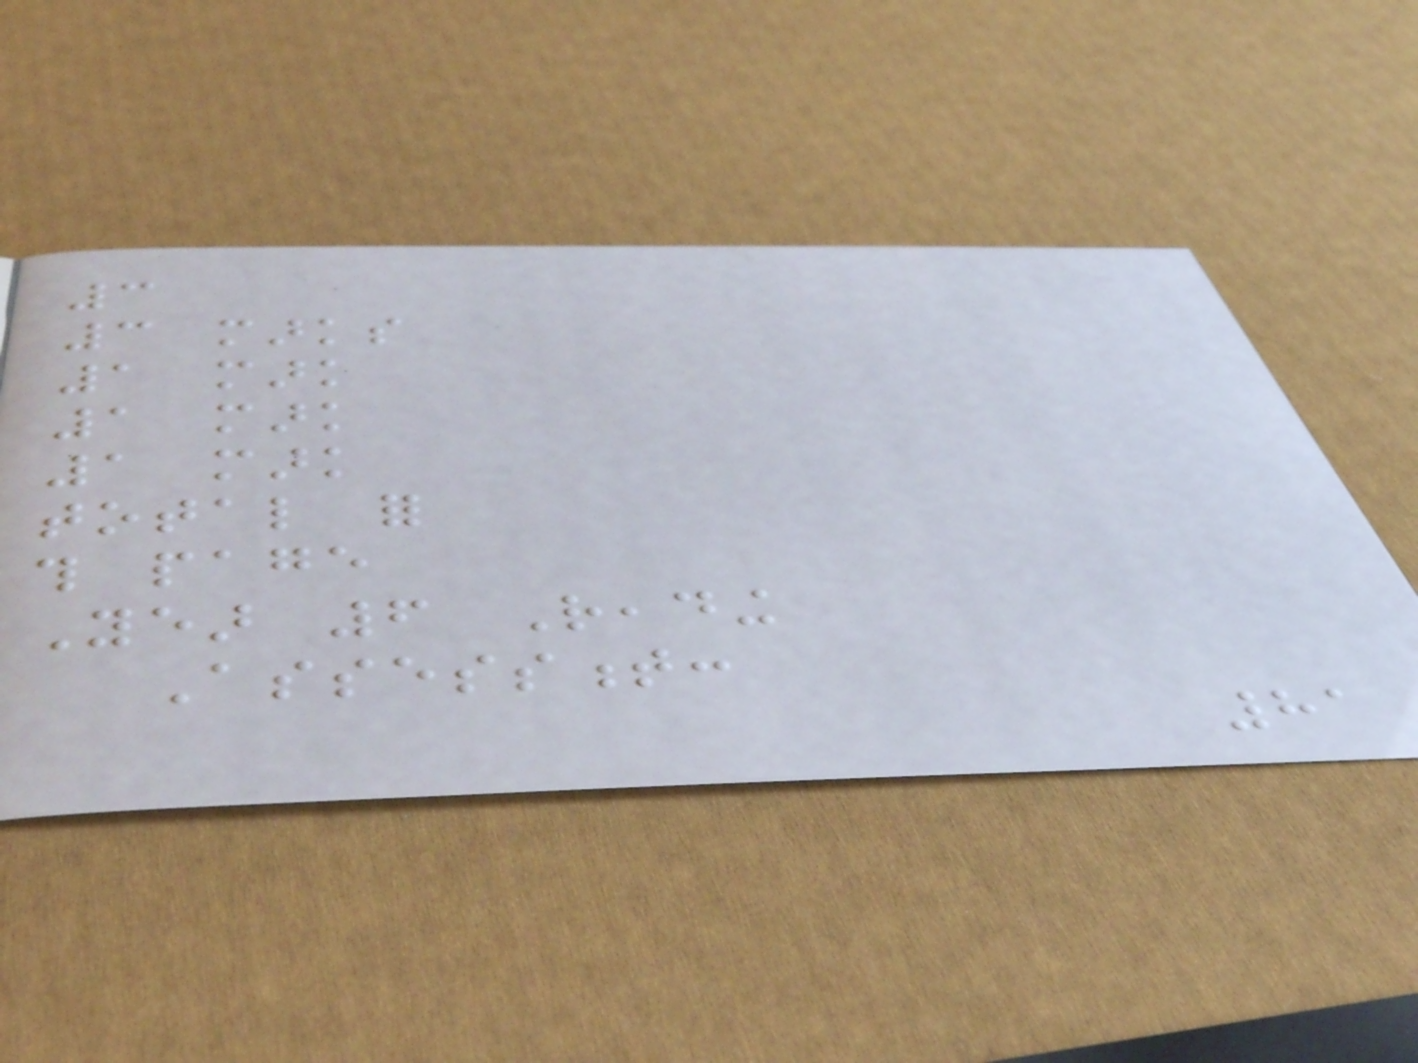3
3 marks
1 mark
1 mark
1 mark
total for
this page
Year 6 Reading
Assessment:
81
